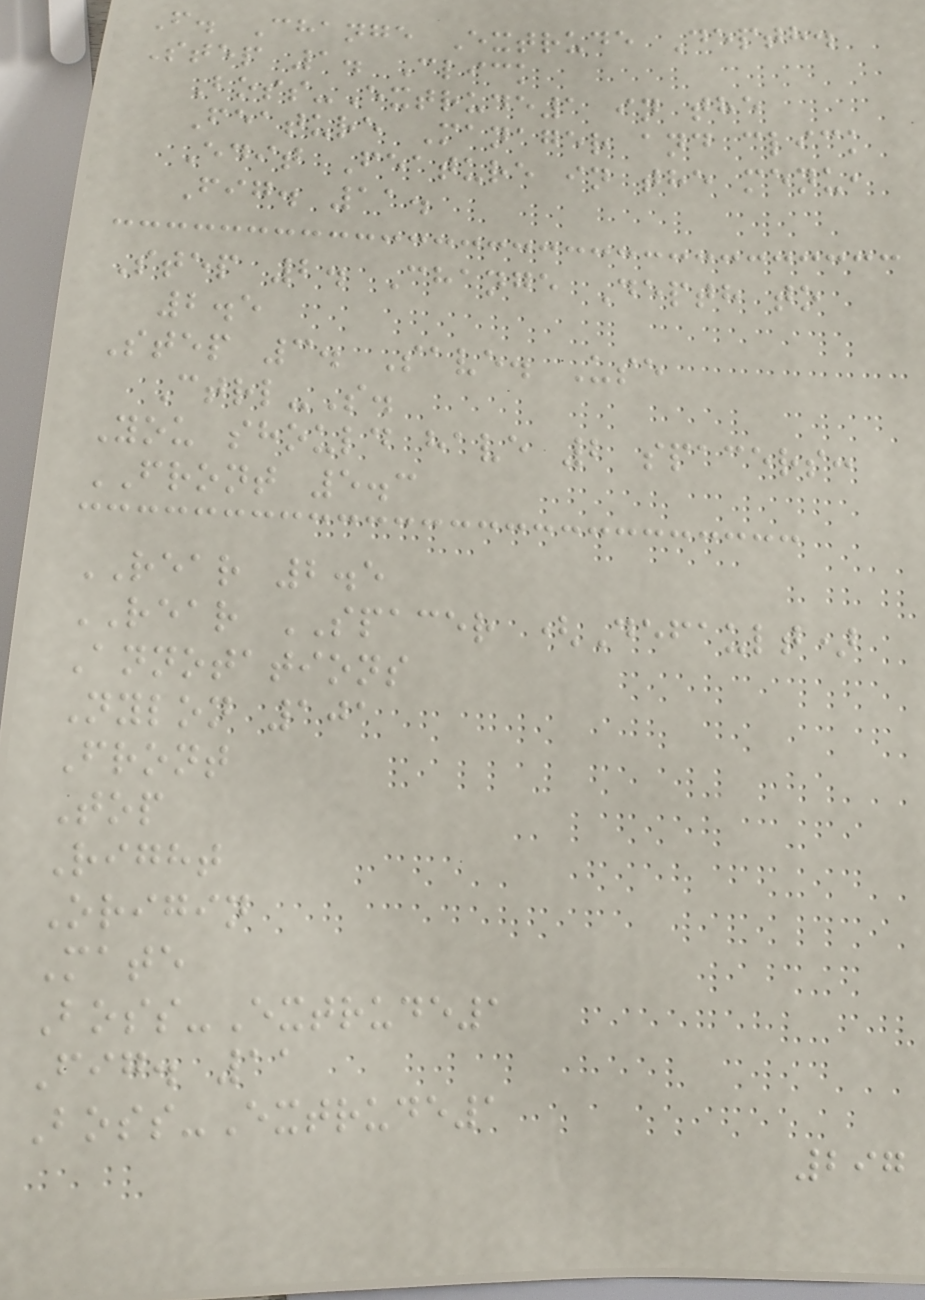F. Change Extrude Depth.
Step 1. Click
Boss-Extrude1 in the
Feature Manager and click
Edit Feature in the menu,
Fig. 11.
Step 2. Change Depth to
2.5
Step 3. Save. Use
Ctrl-S.
You should have 2 spacers:
FRONT 5.3
REAR 2.5
REAR SPACER (Default)
Annotations
Nylon 101
Front
Top
Right
Origin
Mate
Boss-Extrude1
Fig. 11
Boss-Extrude1
297
